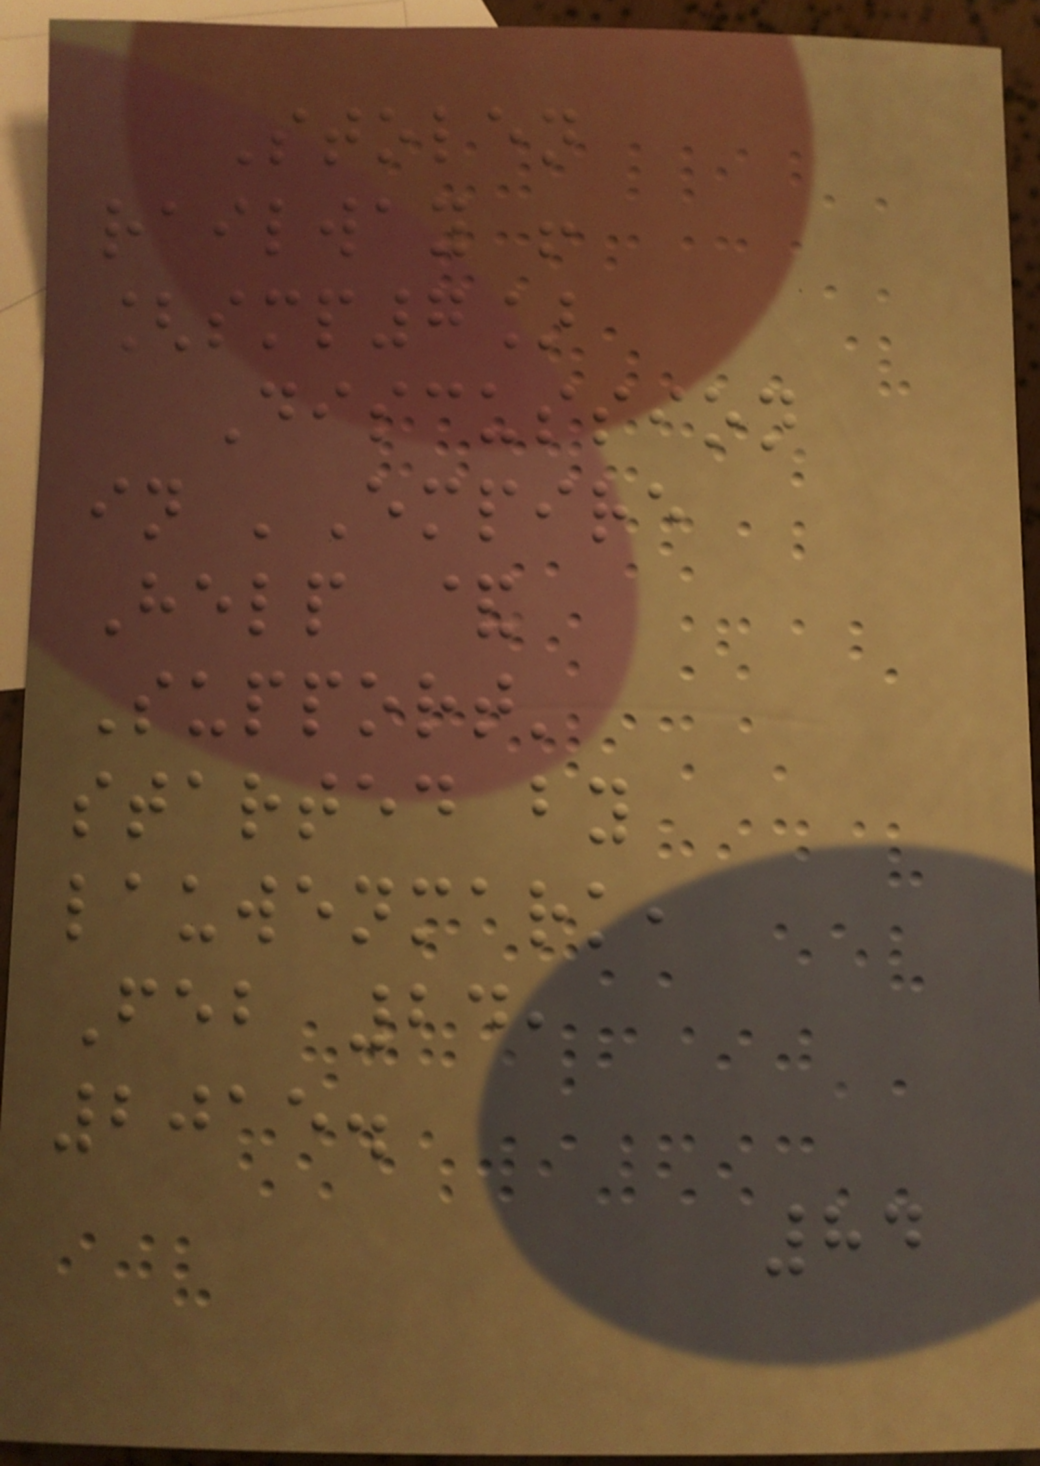Stolen
railway !
[smp7]
Discussion
in 'Empire
Help &
Support'
started by
lauwenmark,
Feb 24,
2015.
84
